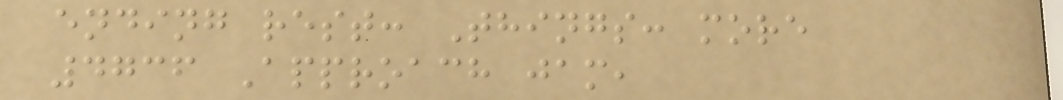ending rest: Things: more
4736 Approach jam,
